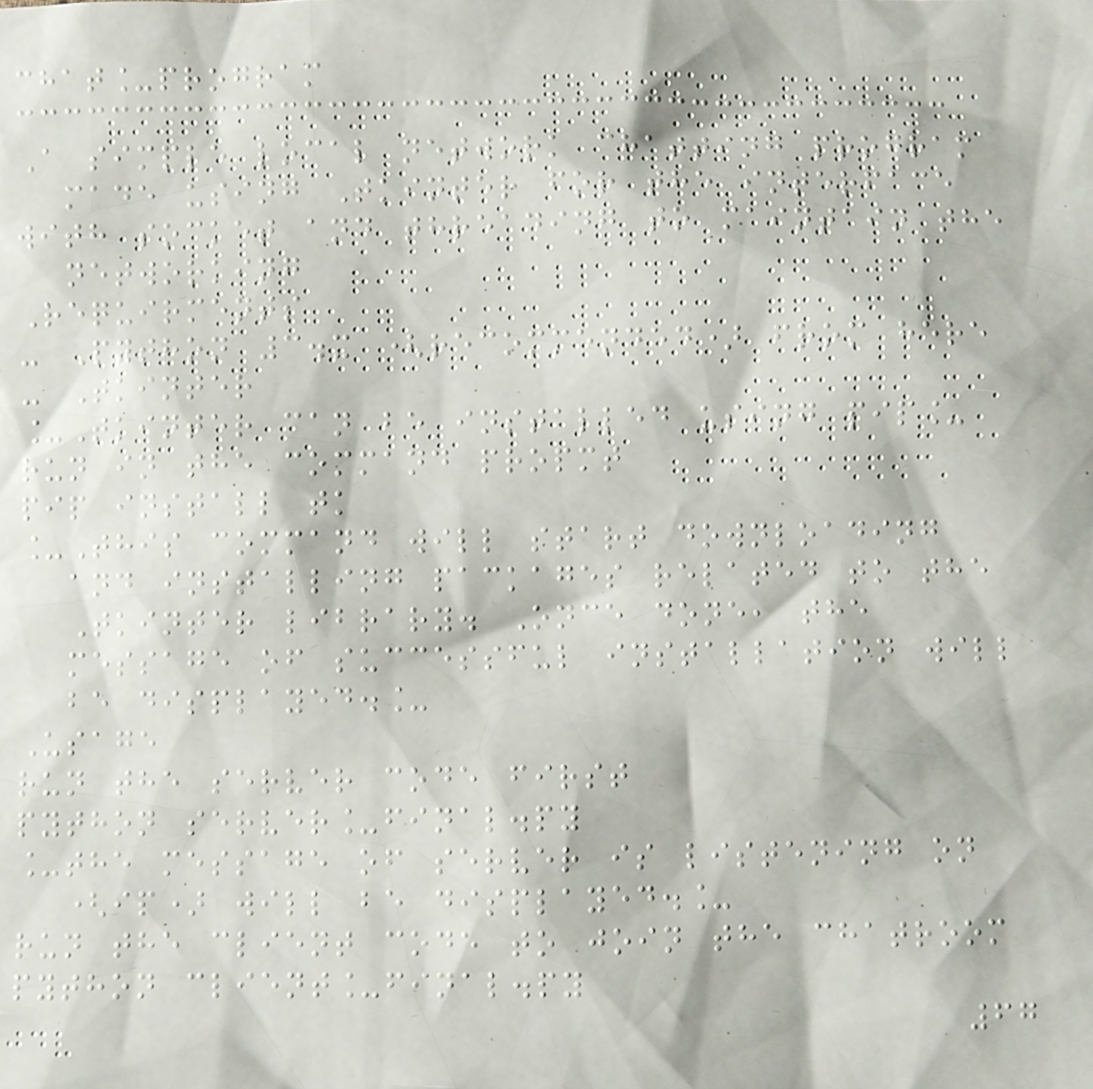chat_program
A simple local network chatting program
made using Tkinter for the interface
with socket and threading to maintain the
networking
Requirments
- Python 3.x (recommended) from here
- Tkinter
_Tkinter can be installed using pip_
run in the command propmt
pip install tk
_This command will start downloading
and installing packages related to the
Tkinter library. Once done, the
message of successful installation will
be displayed._
Usage
run the server code first
python server_final.py
_the message of server is listening on
(ip) will be displayed._
run the client code to join the chatroom
python client_final.py
67
